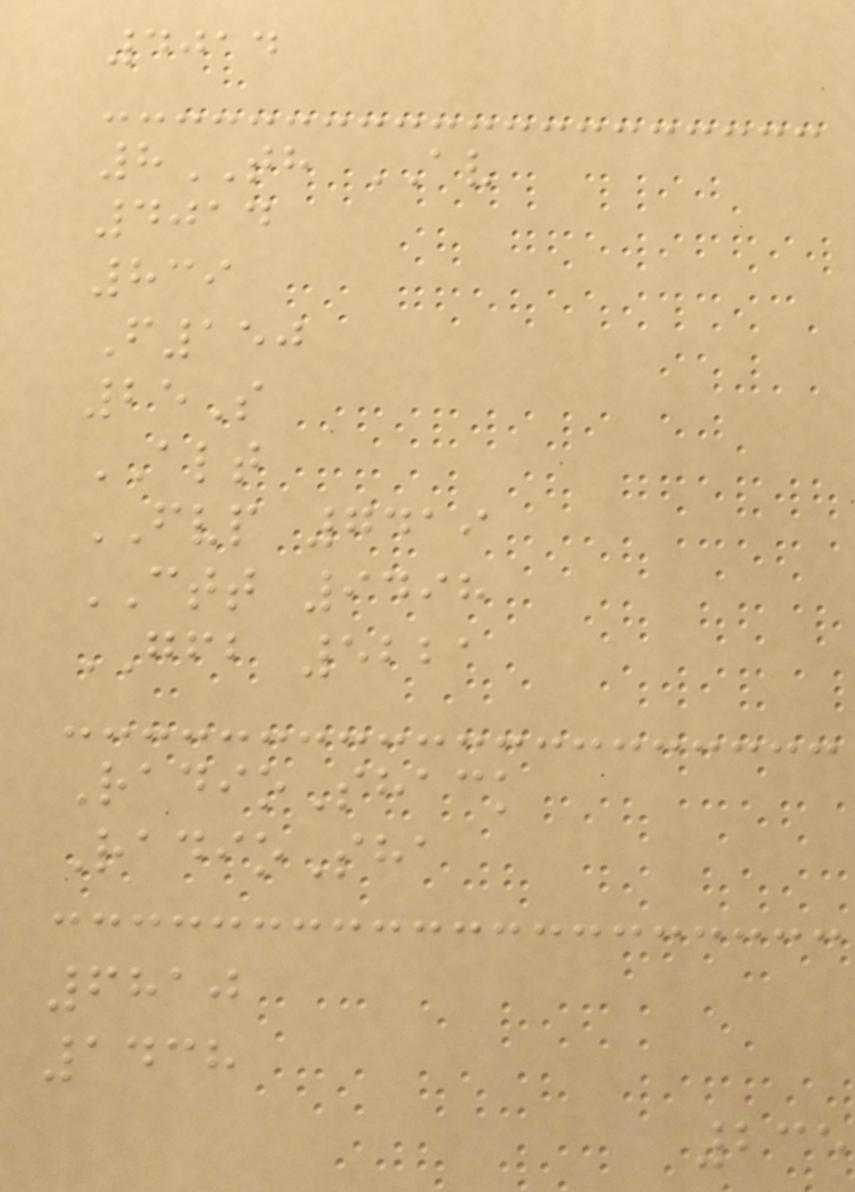4014
8TH AV
4014
839
F150
25S
ALT
FVP 7419
CTT 9498
GFB 5221
RadioShack
RadioSha
6810
1438
235
